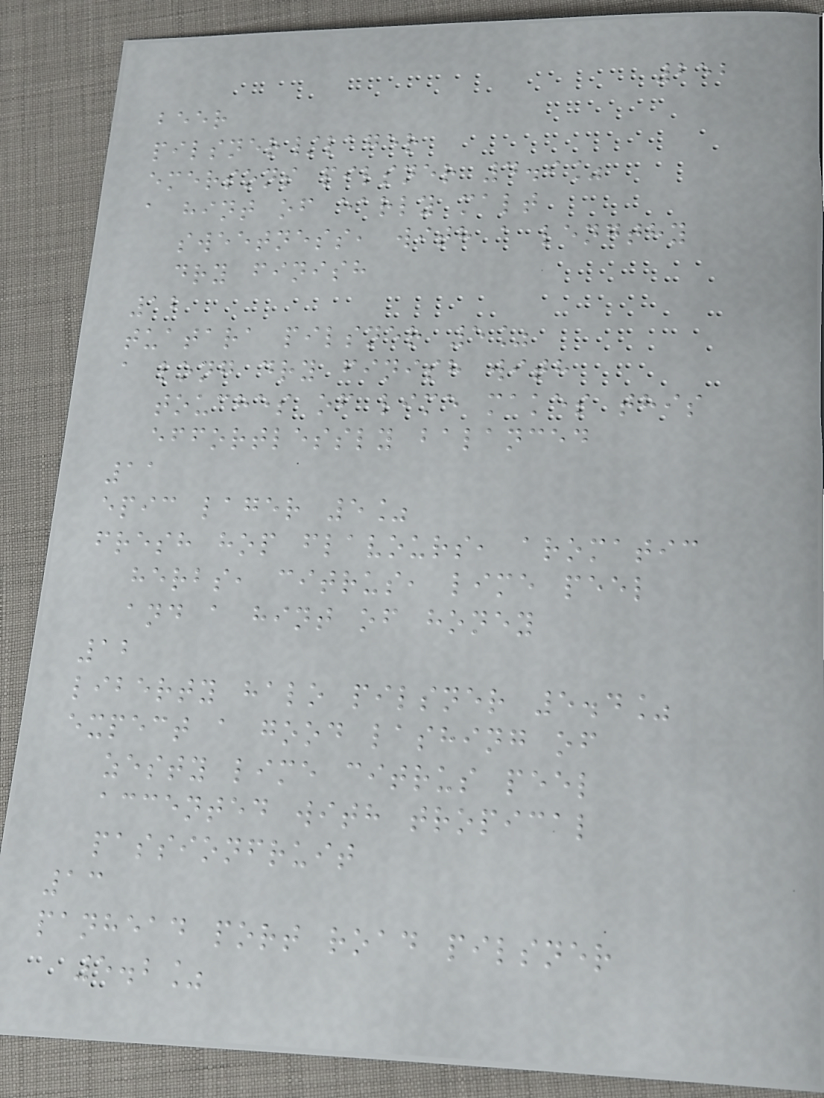252
beer
pilsner/lager
emersons pilsner 4.9%
a hint of early malt
sweetness, with a lengthy
dry finish
12
tuatara pilsner 5%
a long dry finish with
touches of lime makes this
effortlessly balanced
11
epic lager 5%
fresh hop flavours, aromatic
herbs, citrus, lime peel
and a hint of honey
12
liberty halo pilsner 5.4%
expect a good lashing of
zesty lime citrus peel
accented with tropical
passionfruit
13
panhead port road pilsner
5.2%
